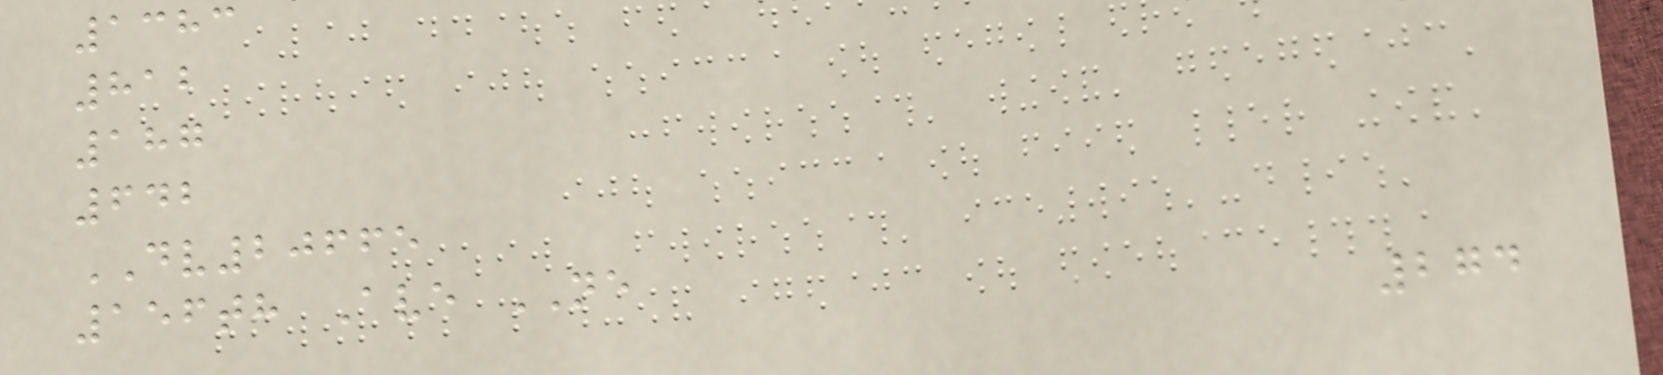1383
812
187
642
DV20665
156th Ave NE
274
